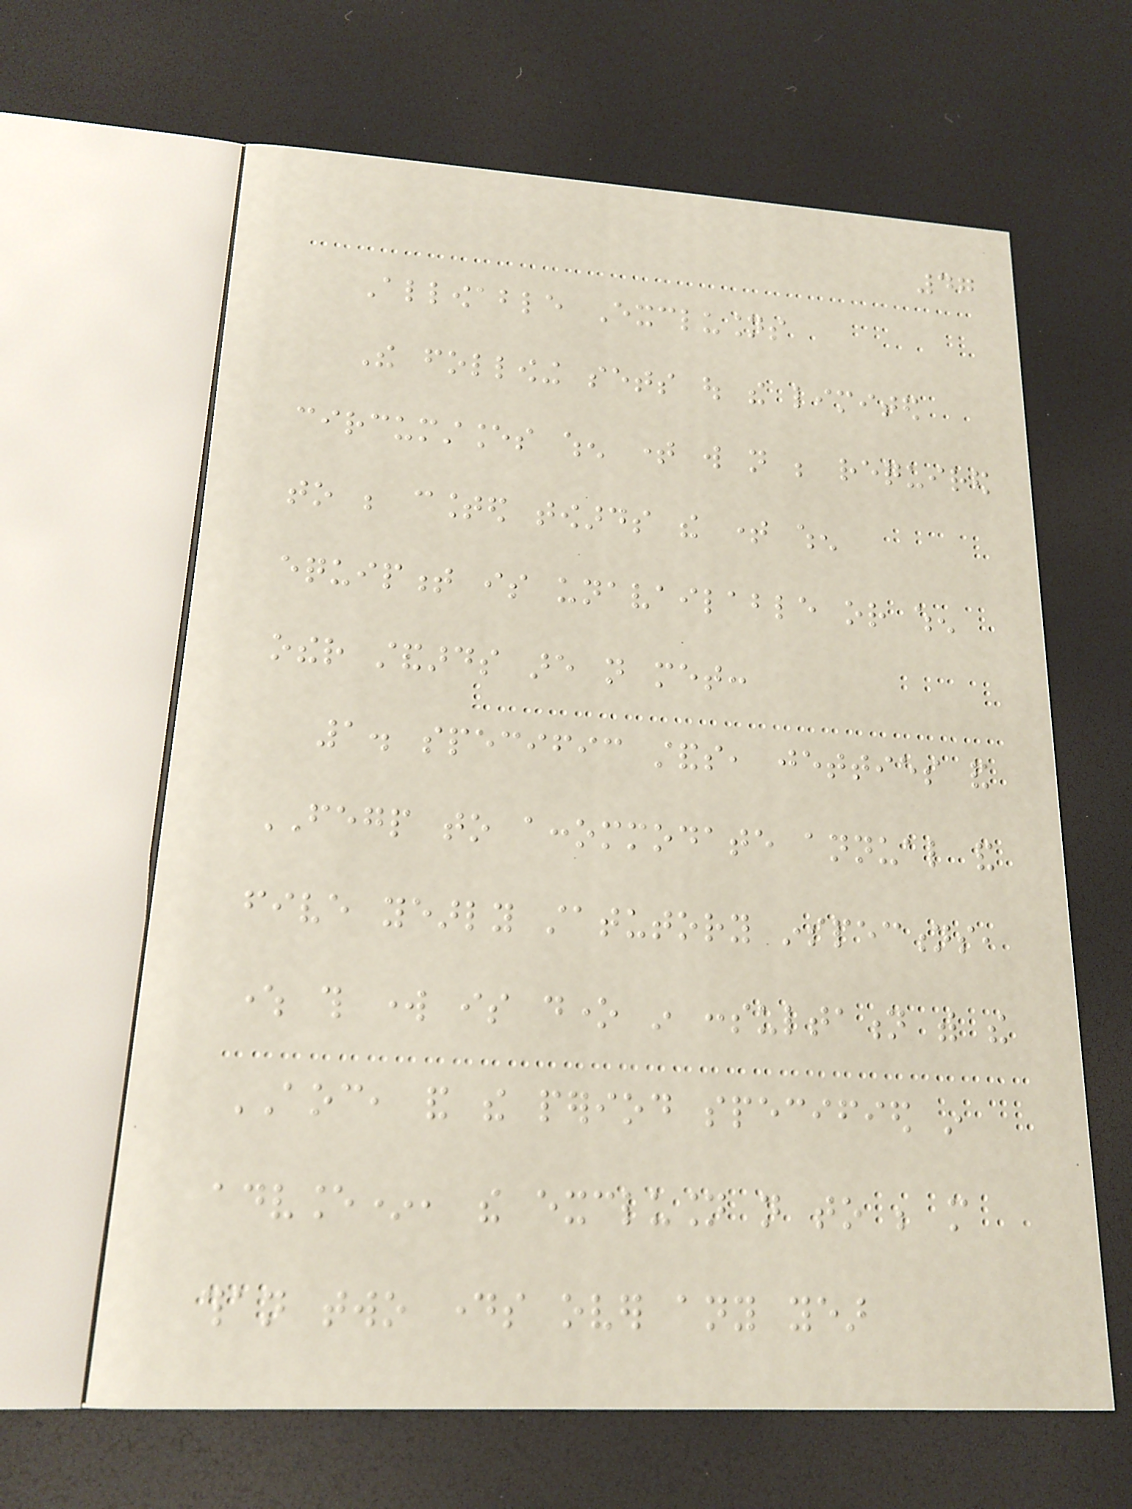47
Allowable Exclusions
The following sets out the limited
circumstances when time will not be required
to be counted towards the time when
equipment is unavailable or when
other standards are not met:
1. specific stands, jetties and
FEGP to accommodate annual and
five yearly statutory inspections,
where this work is done in consultation with the
AOC, and the period specified in
advance*, the exclusion not to be more
than two days over any year
